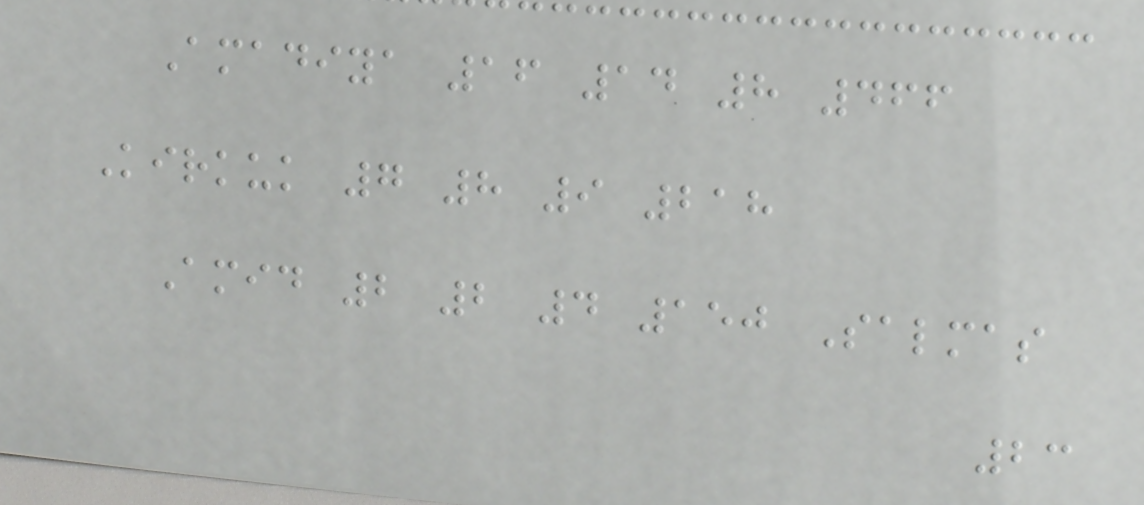Amadiya 16 14 8 466
Kirkuk 7 8 9 218
Amid 2 2 4 150 Salmas
23
